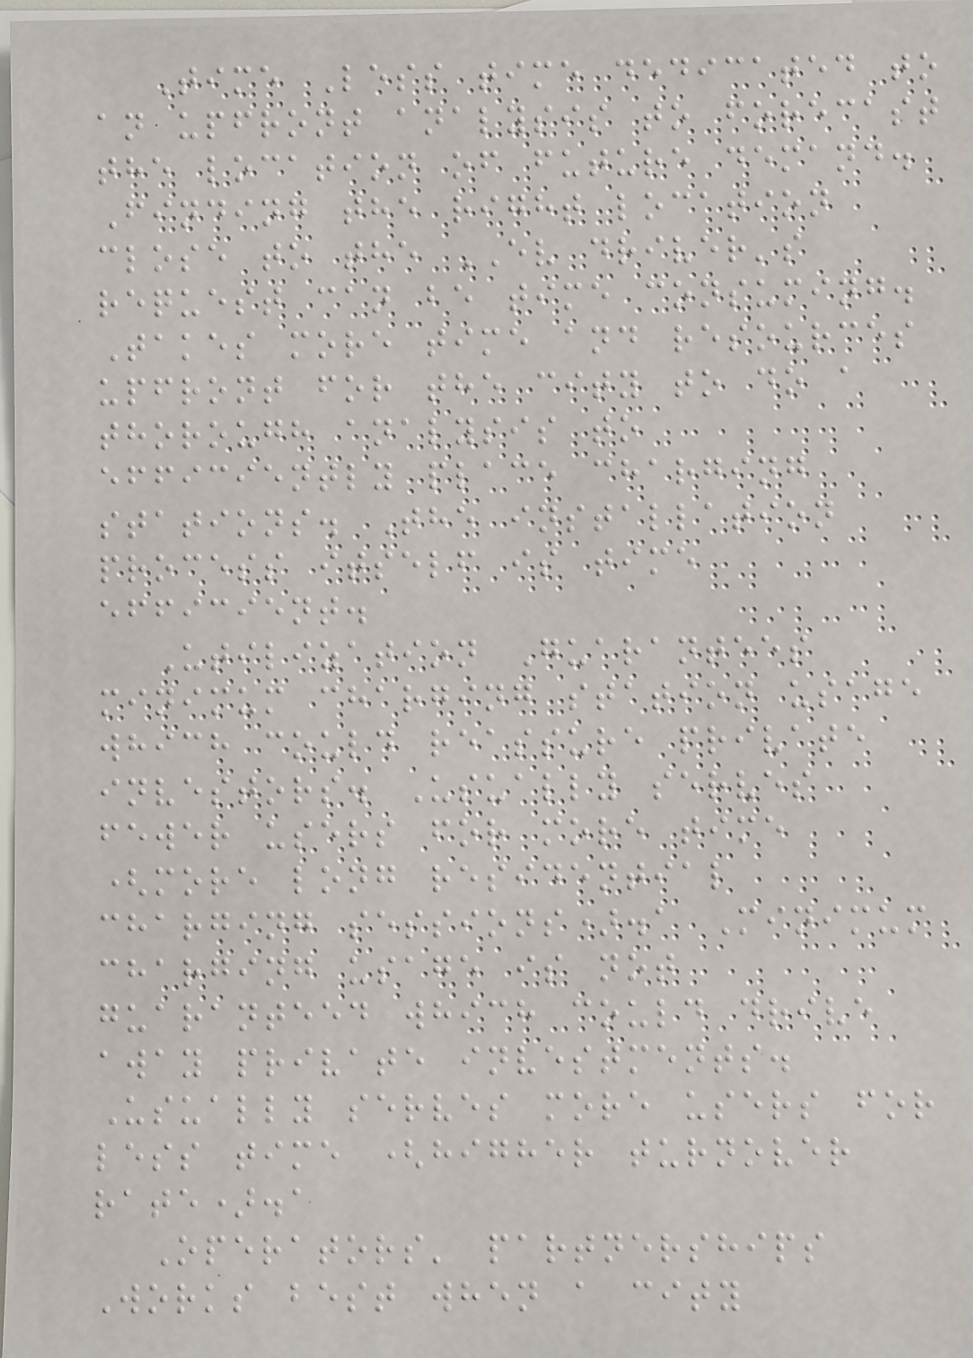Time Less time dedicated to
an upfront analysis to forecast
the location of future demand.
Finding the right location
close to the EV driver's
request can be time consuming.
Takes more time and resources
upfront for the city to do a
thorough analysis to
efficiently place charging
stations. The installation
process itself is time
efficient.
Utilization Guarantees
minimum charging station usage
which could reassure private
investors. Usually serves
fewer users for more time
(more long residential
charging sessions).a Minimum
charging usage is not
guaranteed which could drive
away private investments.
Usually serves more users for
less time (higher turnover
rate).a
Operators' partnerships
Works best when a city
